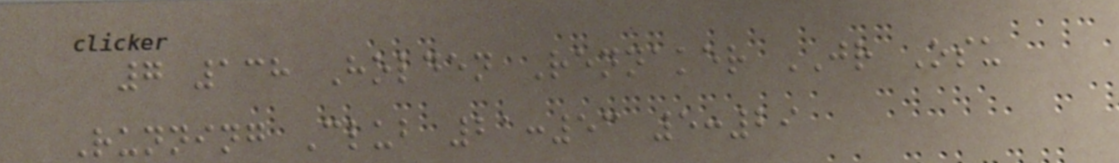7 138 Holden Rennaker JR Osu
Running Club 21:53 5:29
